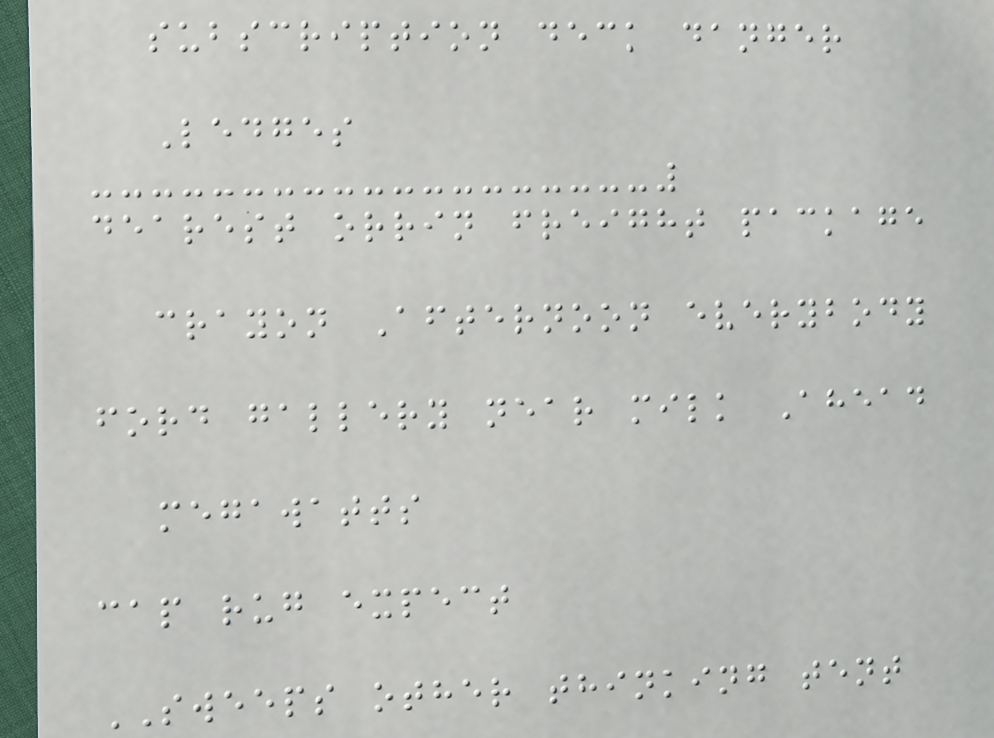subscription deck danger
Ledges
dearest orrin freight package
crayon Afternoon everybody
ford gallery near milk Ahead
megawatts
cap rug expect
SWEEPS other thinking tent
